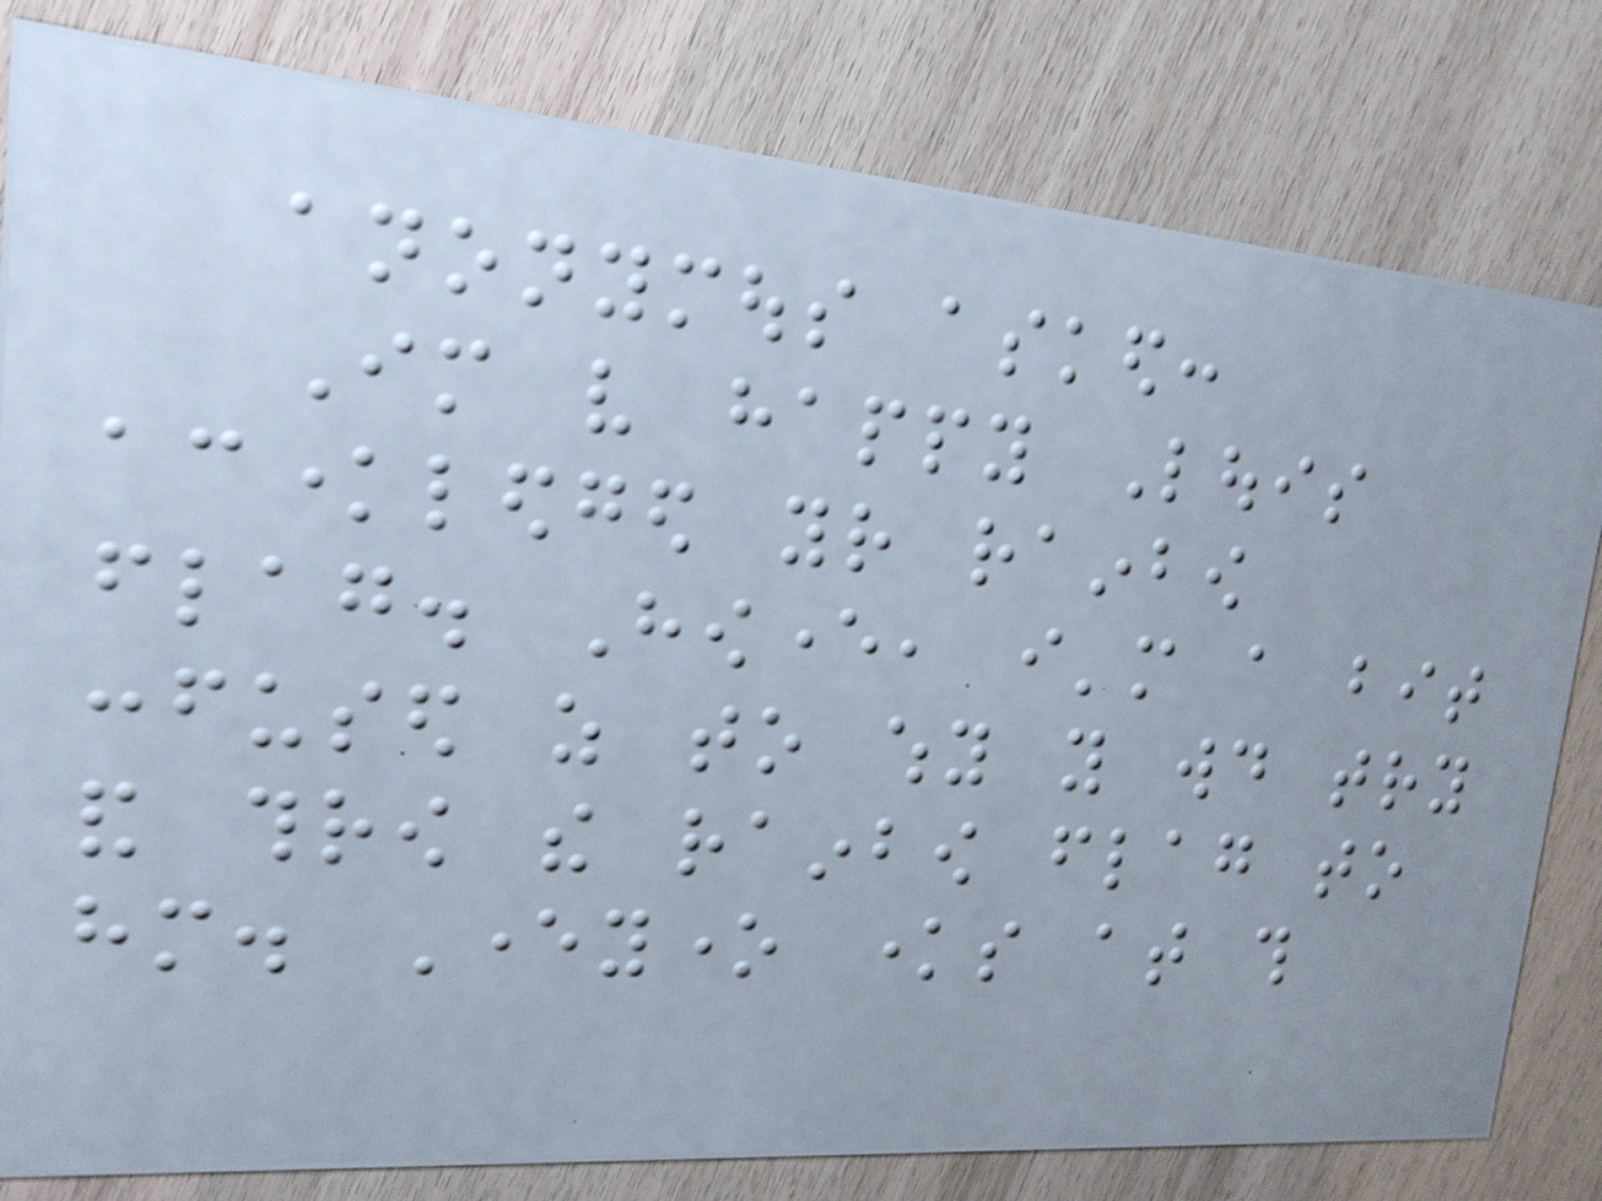anonymous asked:
Im very happy Louis
acknowledged your rainbow
flag. However, i'm a bit
confused as to why you would try
and throw the rainbow flag to
him. Everyone knows at this
